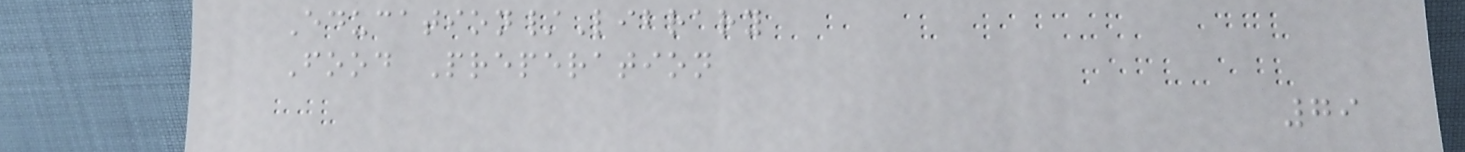Education/Library
Food Preperation
79
